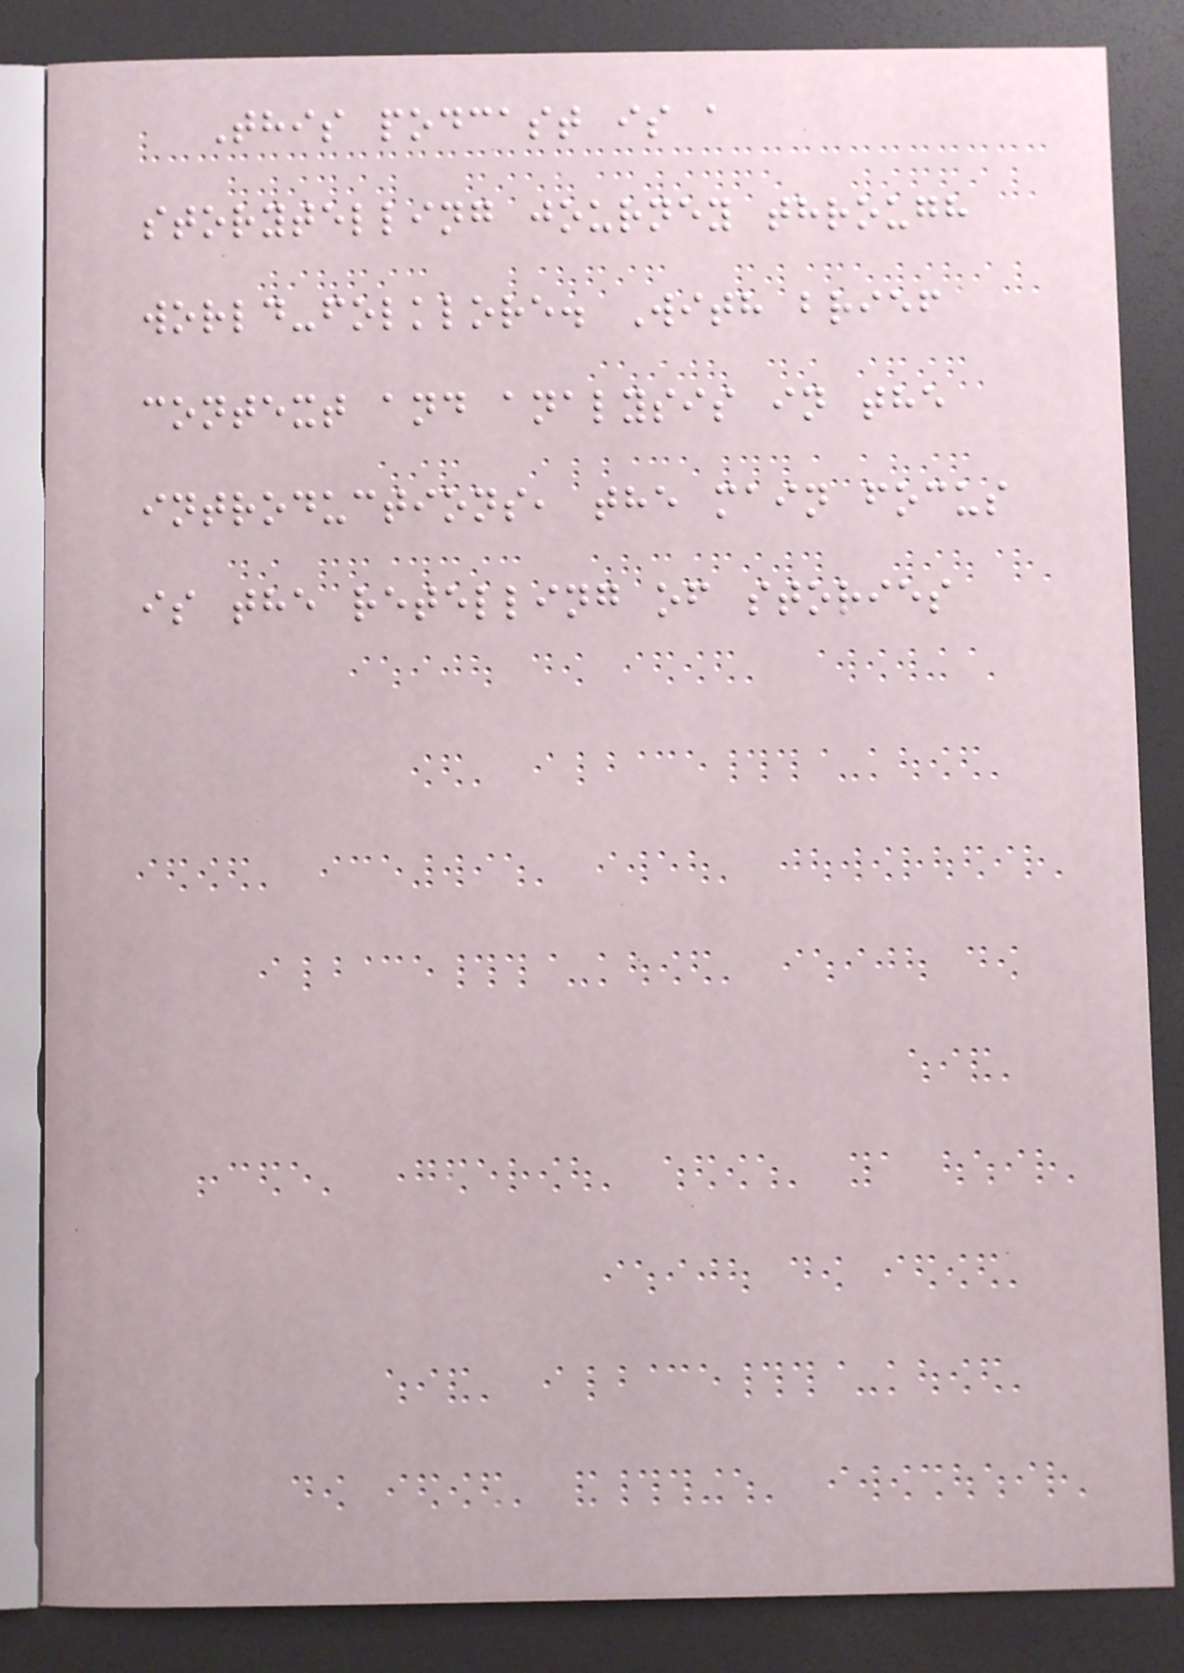This podcast is a
storytelling journey through
world-folklore. With brief
context and analysis in the
introductions, the main focus
is the retelling of stories
